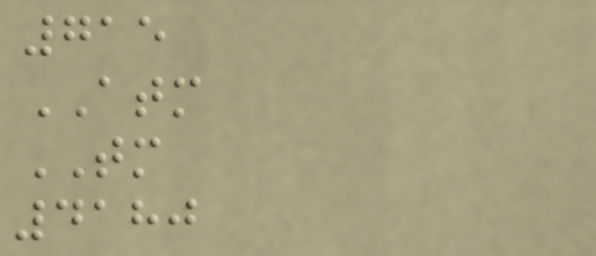715
ATM
TM
4180
